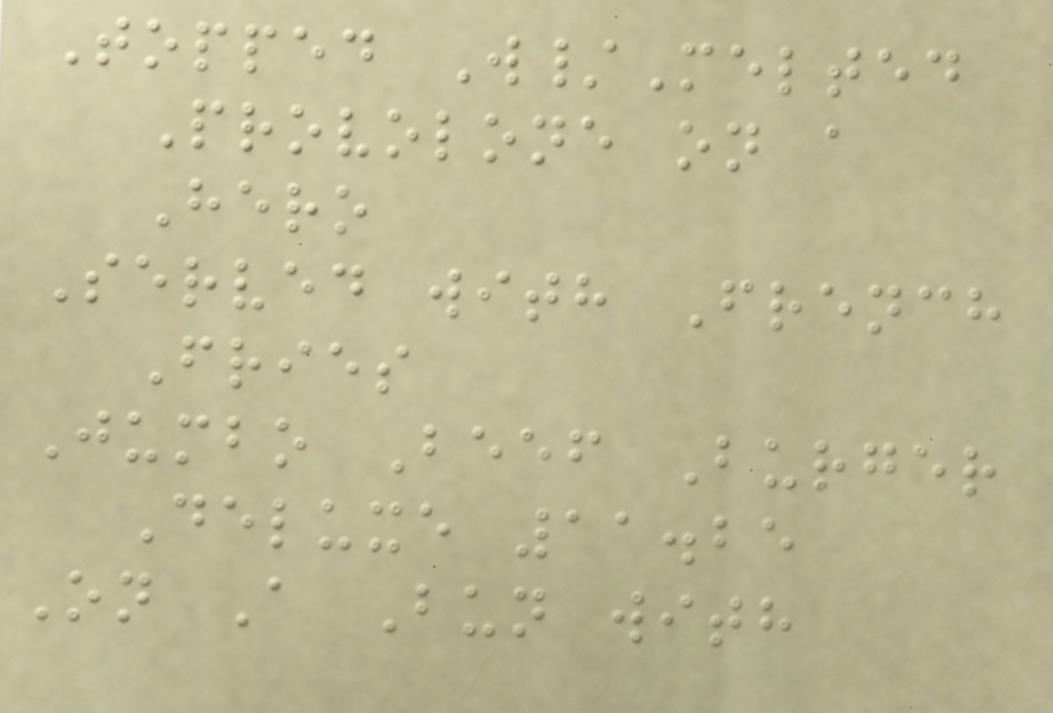Topped W/Melted
Provolone on a
Hero
Served with French
Fries
Jumbo Beef Burger
Deluxe 11.25
On A Bun with
